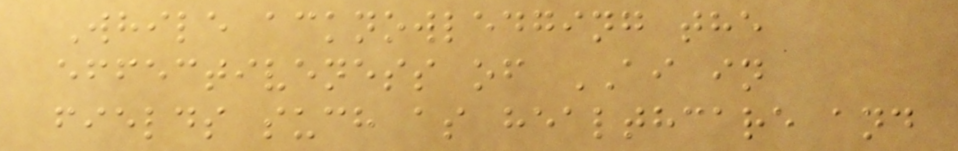While acknowledging the
effectiveness of AI in
fields such as healthcare and
